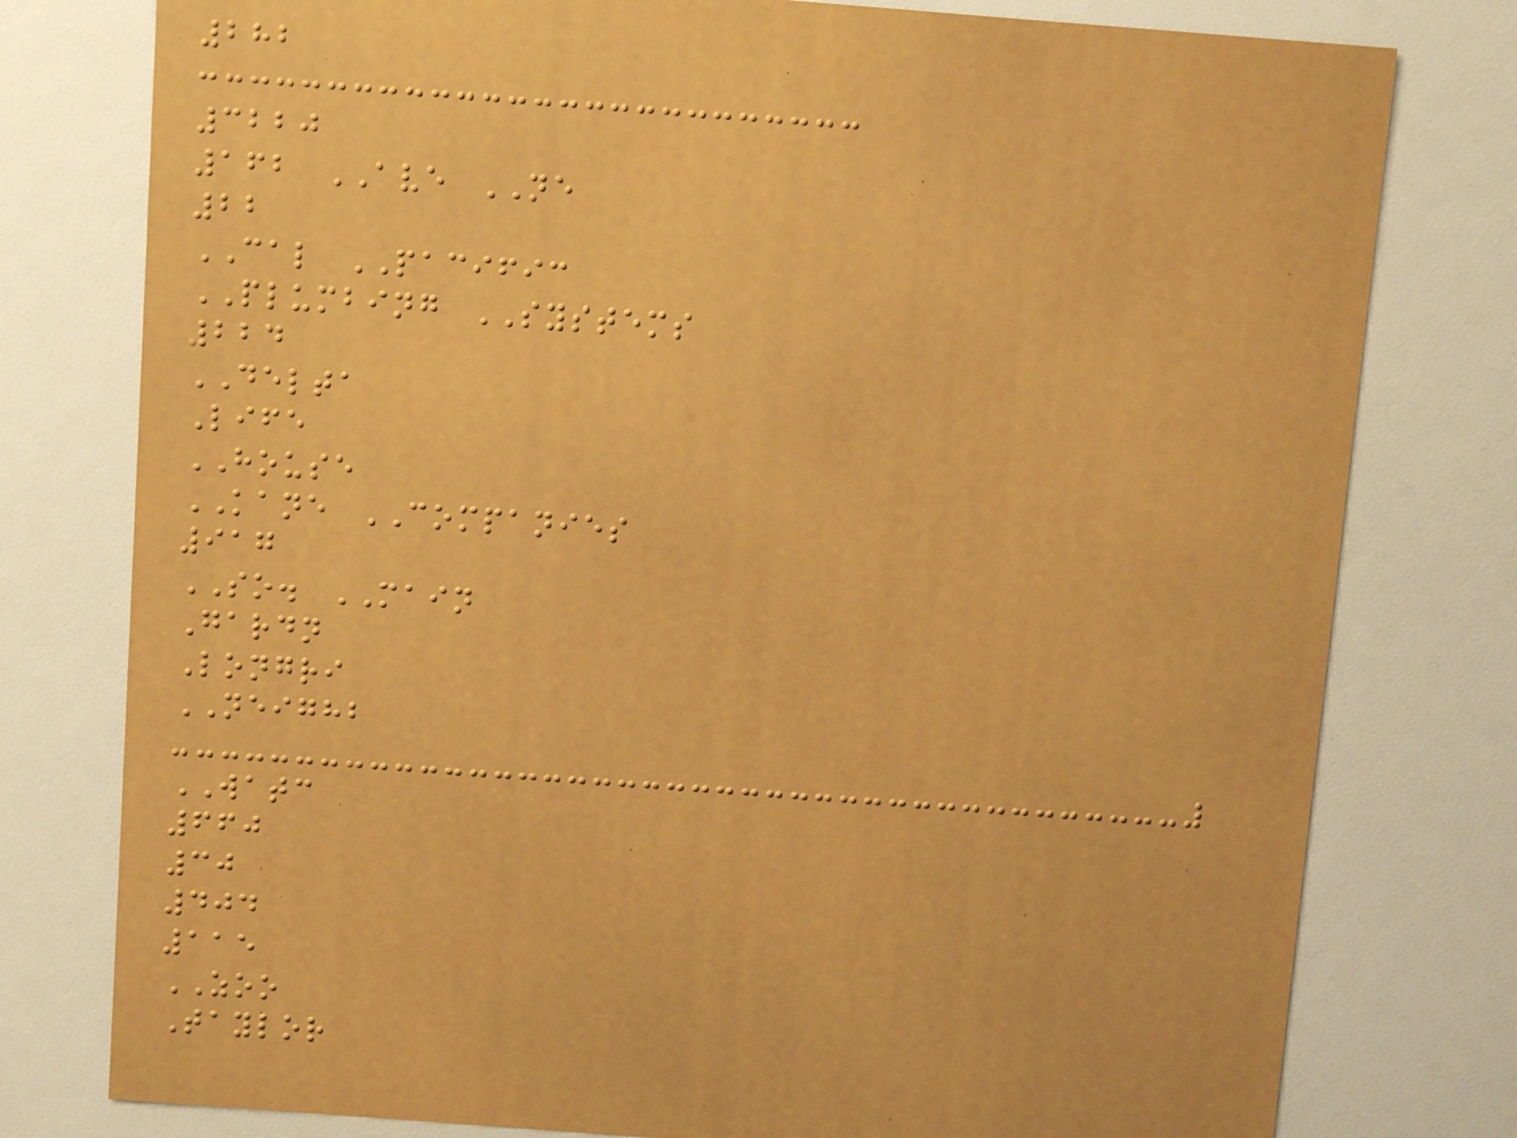282
3220
162 AVE NE
22
CAL PACIFIC
PLUMBING SYSTEMS
224
DELTA
Life
HOUSE
KANE COMPANIES
917
SO. MAIN
Gardn
Longri
NEIGHB
WATC
660
30
404
115
ZOO
Taylor
